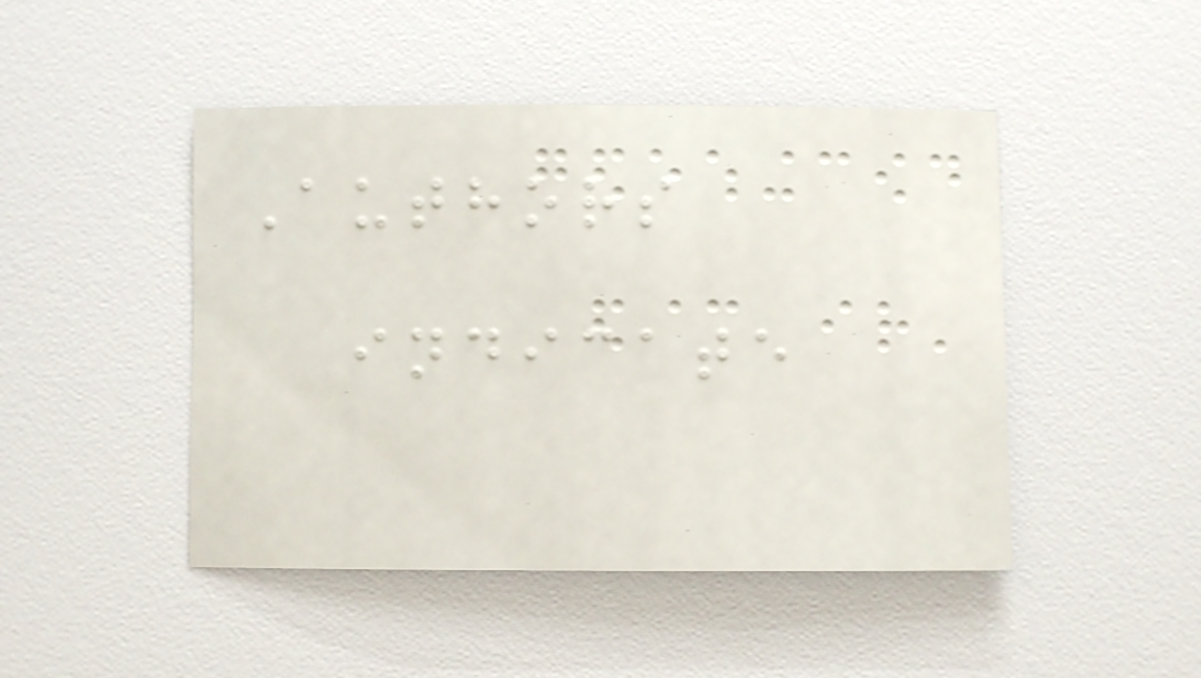Authors
indicate
